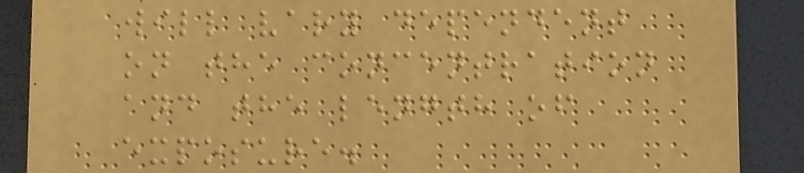will vary dependent
on the concentration
and the length of
exposure.
